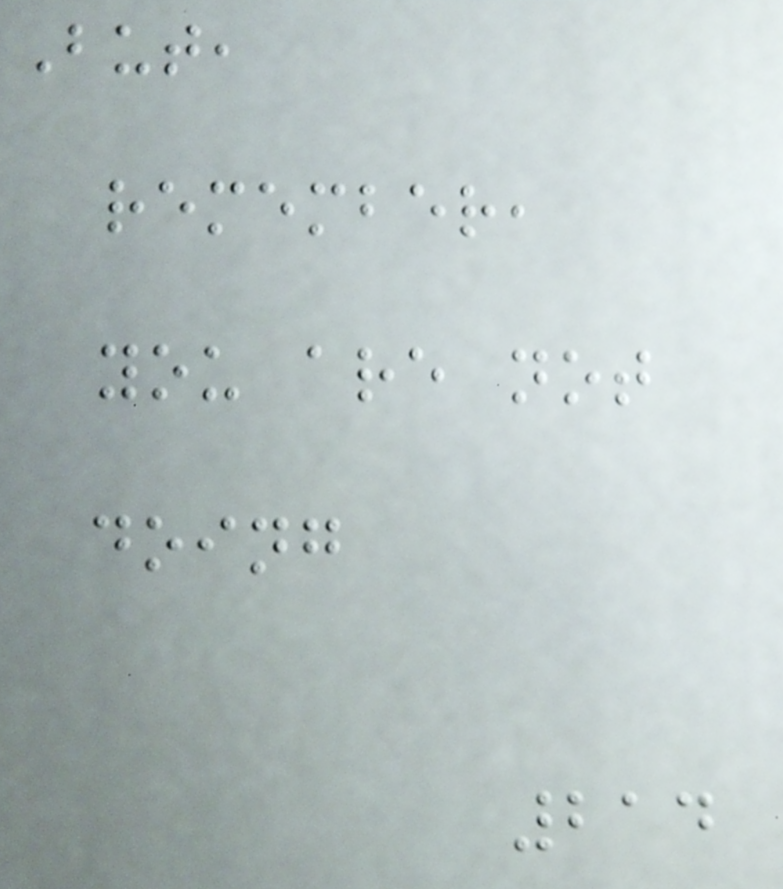But,
remember,
you are not
doing
214
